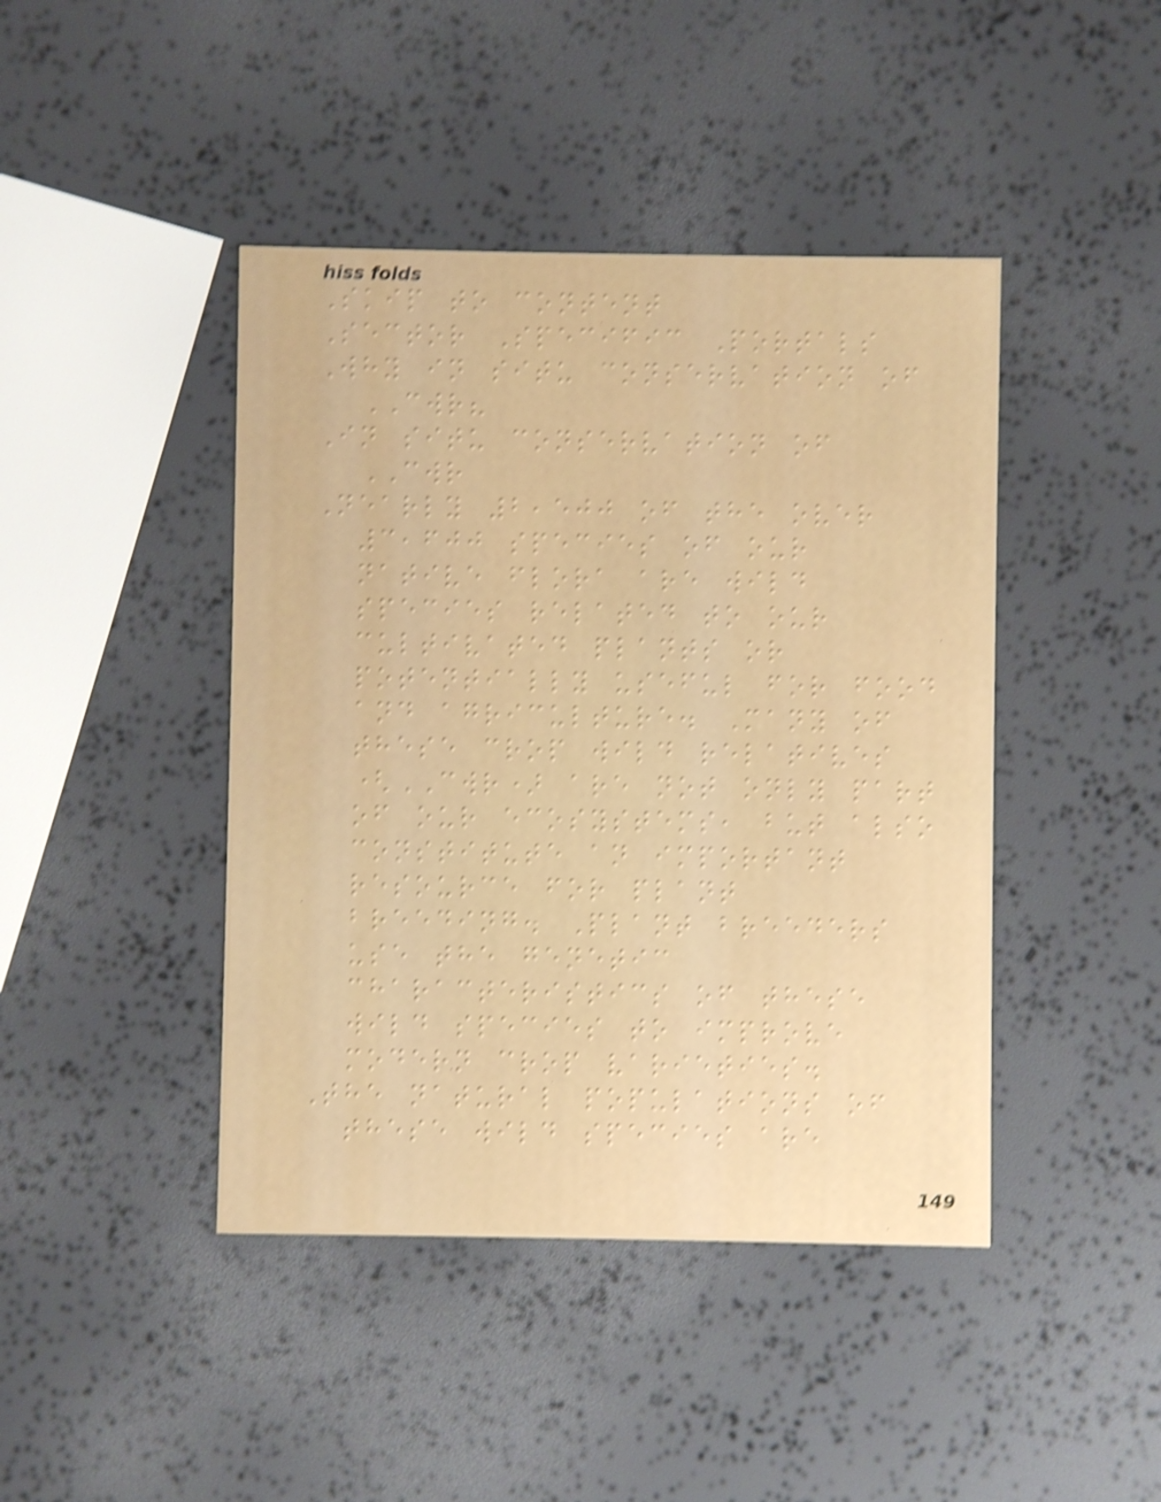Skip to content
Sector Specific Portals
Why in situ conservation of
CWR?
In situ conservation of
CWR
Nearly 2,500 of the over
3,600 species of our
native flora are wild
species related to our
cultivated plants or
potentially useful for food
and agriculture. Many of
these crop wild relatives
(CWR) are not only part
of our ecosystems, but also
constitute an important
resource for plant
breeding. Plant breeders
use the genetic
characteristics of these
wild species to improve
modern crop varieties.
The natural populations of
these wild species are
